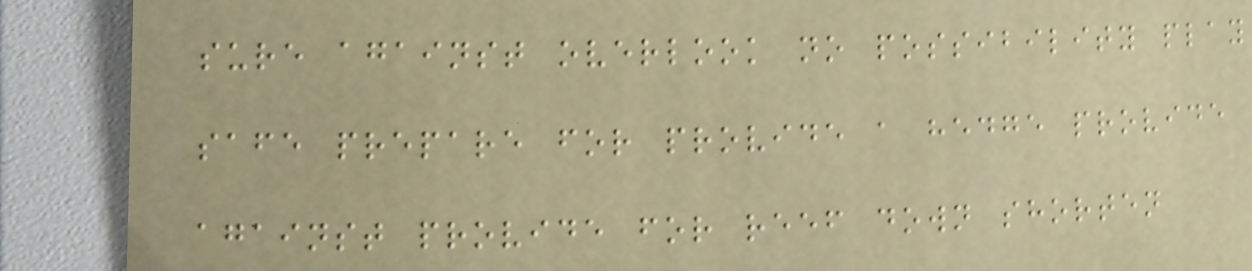sure against overlook no possibility play
safe prepare for provide a hedge provide
against provide for reef down shorten
